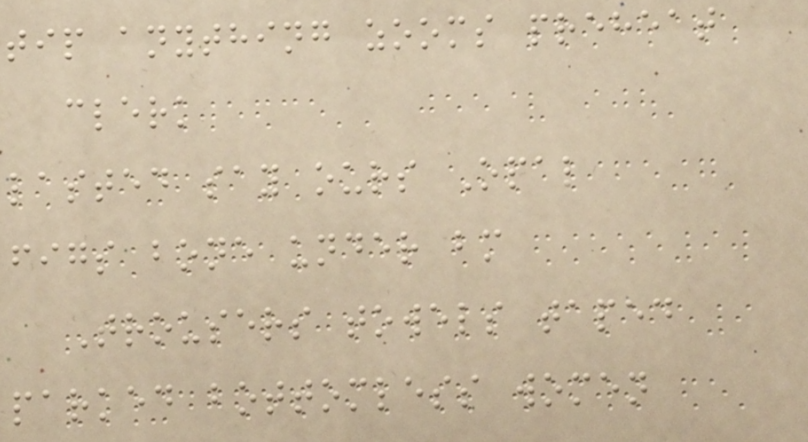tip anything zooms preheat
clerk
lasted say ours Opal
figs bone under bm
Trousers towels taped
parked bottomless women
